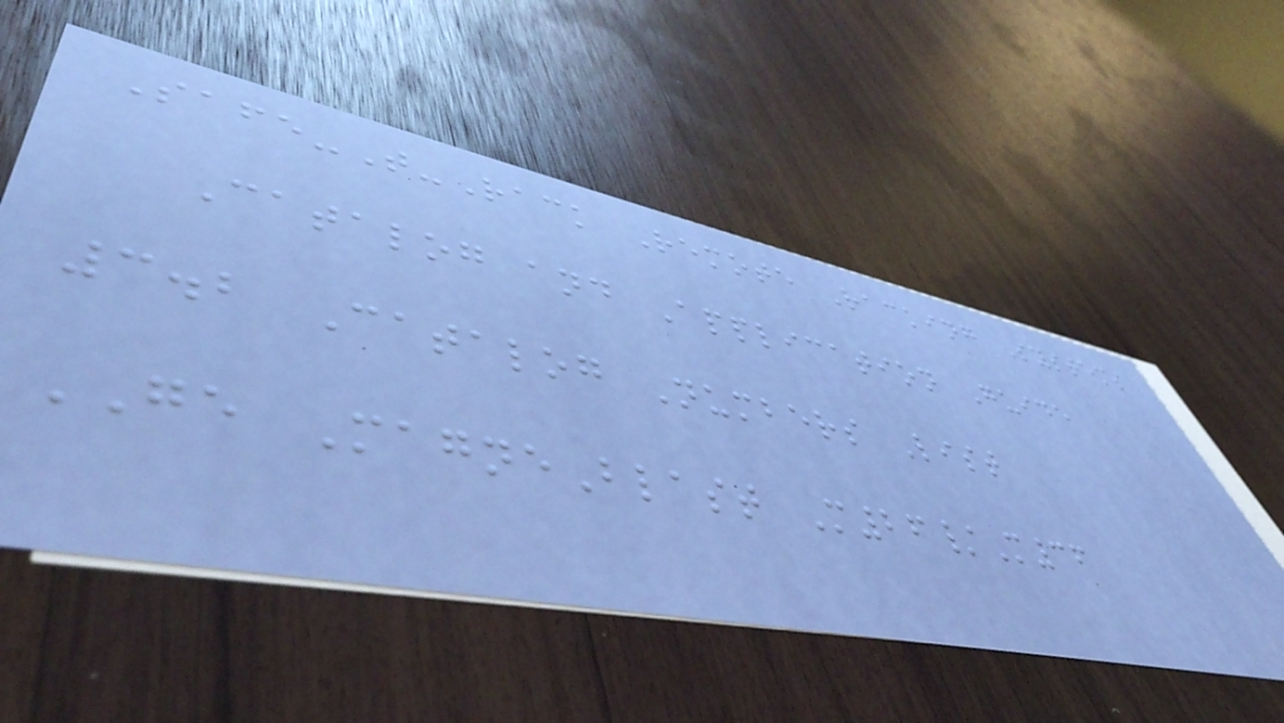Safe-T-Rack Remote Racking Systems
Catalog and Application Guide
3.2 Catalog Numbers List
GE MagneBlast M26/M36
